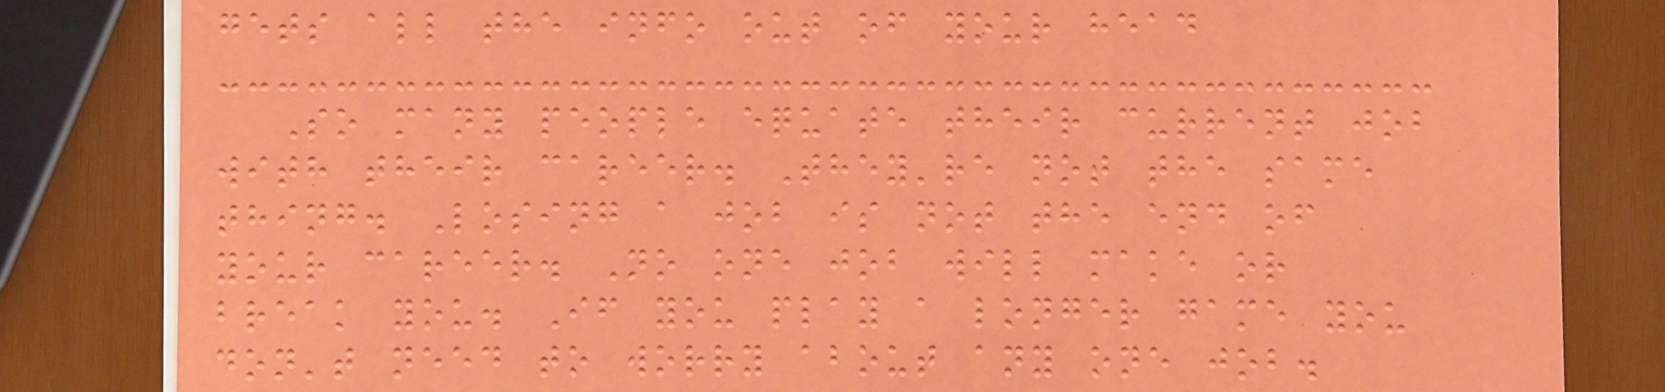gets all the info out of your head
So many people equate their current job
with their career. They're not the same
thing. Losing a job is not the end of
your career. No one job will make or
break you. If you play a longer game you
don't need to worry about any one job.
